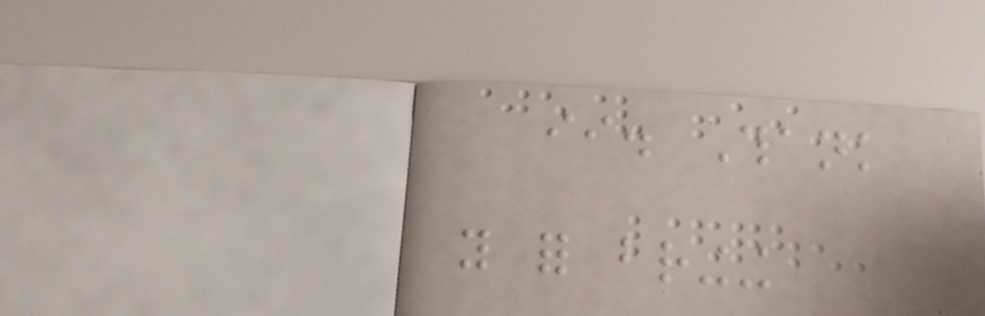ii. Thank
you for bringing
